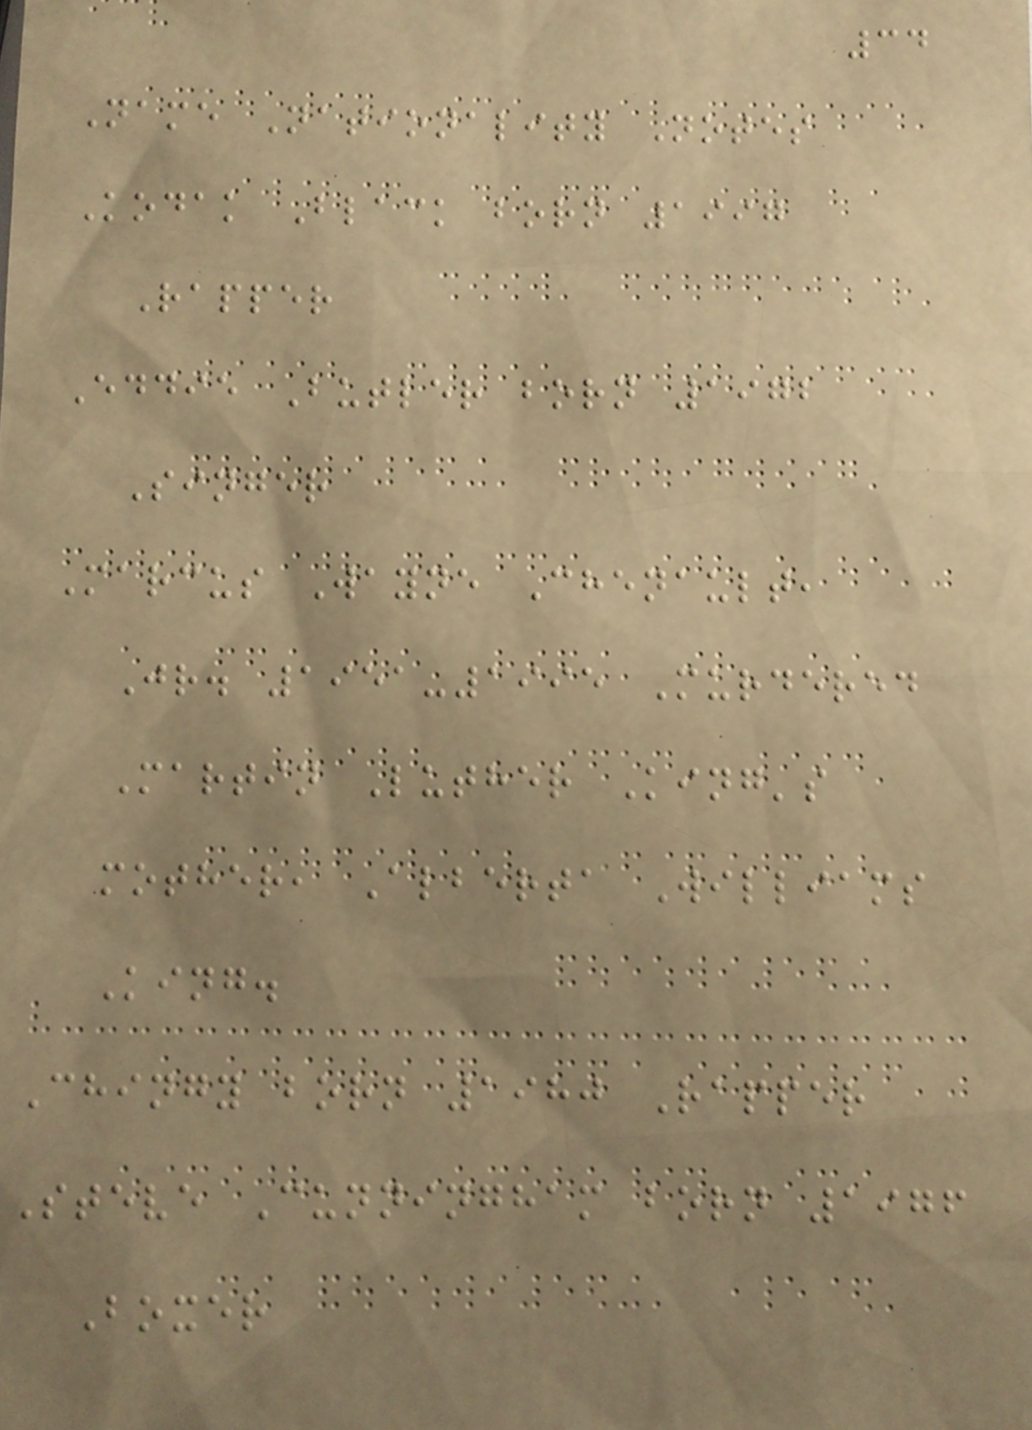34
Name Nationality Notes
Kodak Black born 1997
Rapper
Eddie Butler born 1972
Singer
Marcus Wayne Chenault,
Jr. 1951-1995 Murdered
Martin Luther King's
mother, Alberta Williams
King.
Chingy born 1980 Rapper
Steve Cunningham born 1976
Boxer
